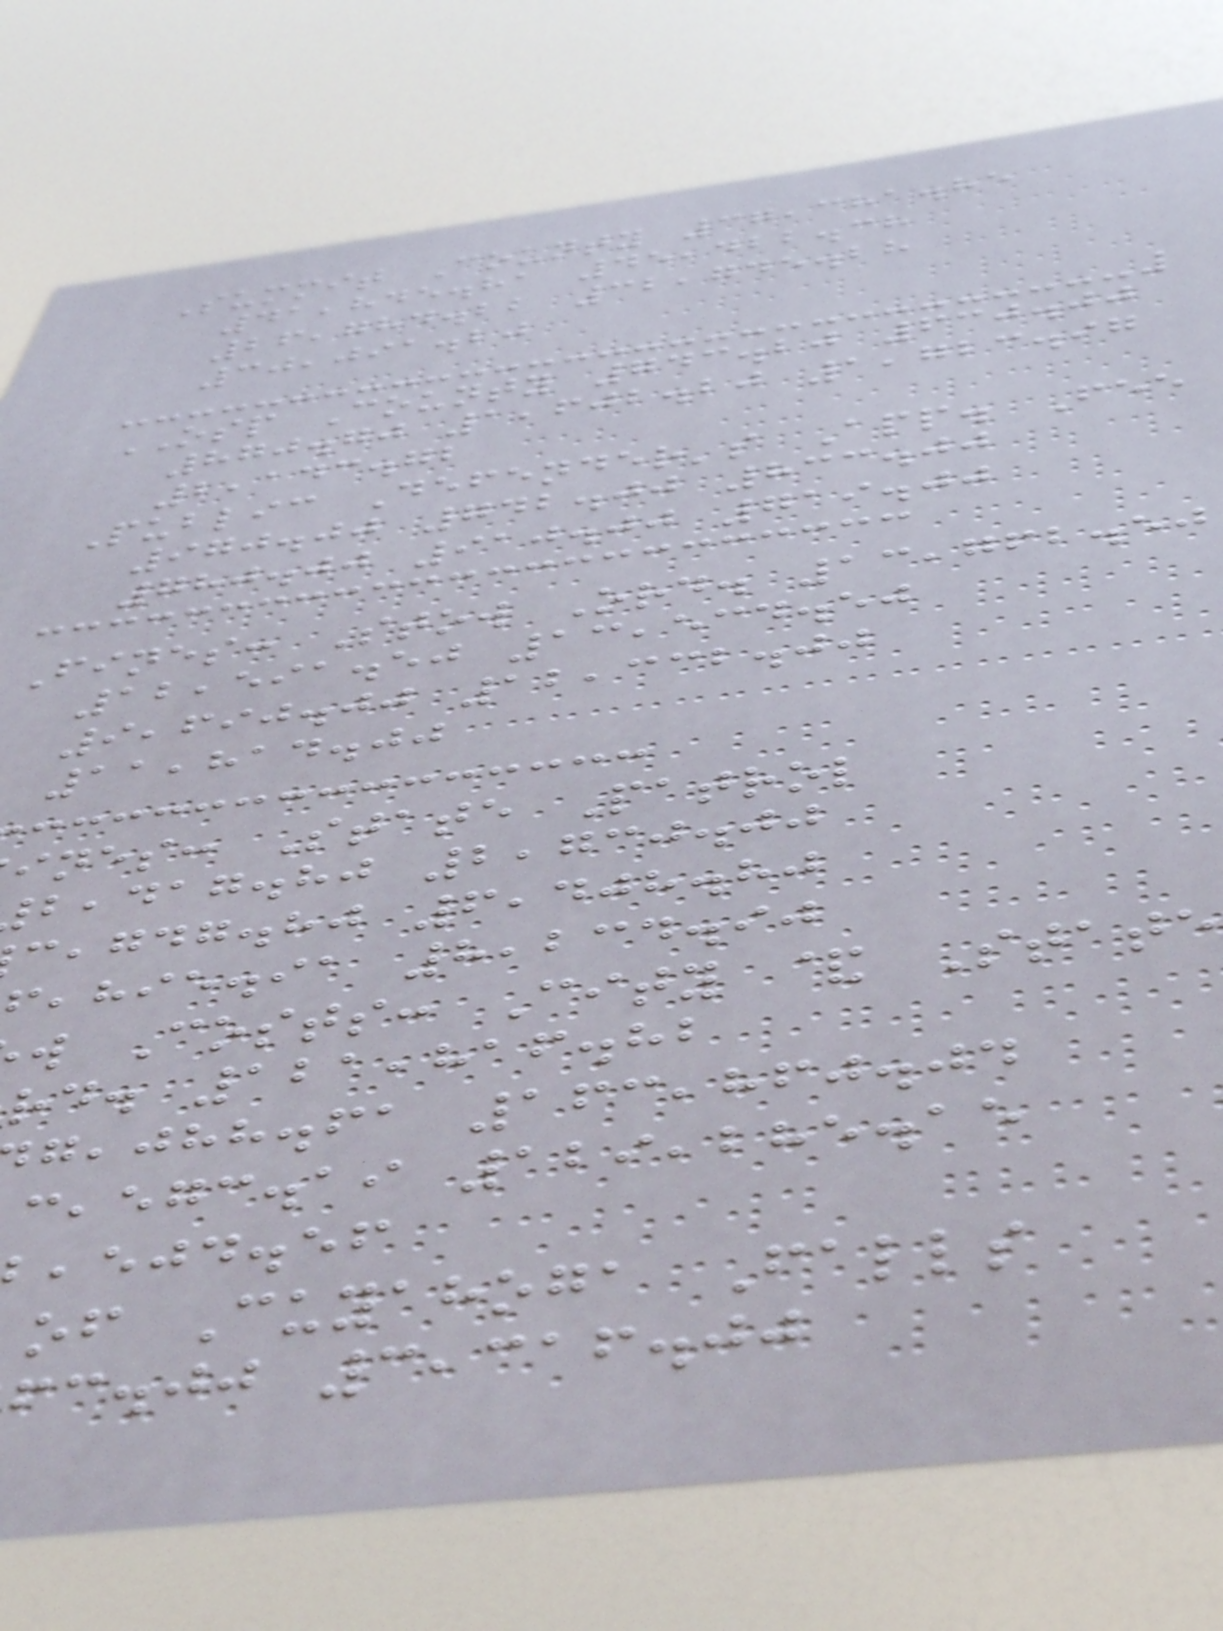Summit County 37,381.85
41,845.81 45,422.38
26,784.22 32,745.28
30,091.20
OSP County 743.20 630.00
870.70 1,602.20 1,723.97
2,143.72
Public Defender's App. Fee
970.00 742.00 833.00
780.00 910.00 719.00
Fines: Stow Ord. 13,762.50
12,591.50 13,534.50
9,690.00 12,332.00
11,814.00
ines: State Patrol
,dag.hj 2,730.00
,gdg.hj 6,408.80
,hie.ia 8,234.90
w Costs: City & State
rd. 121,816.82
,jhh.fa 163,860.04
,egc.ai 129,285.15
,ejd.ef
of Cuyahoga Falls
fc.jj 3,316.00
